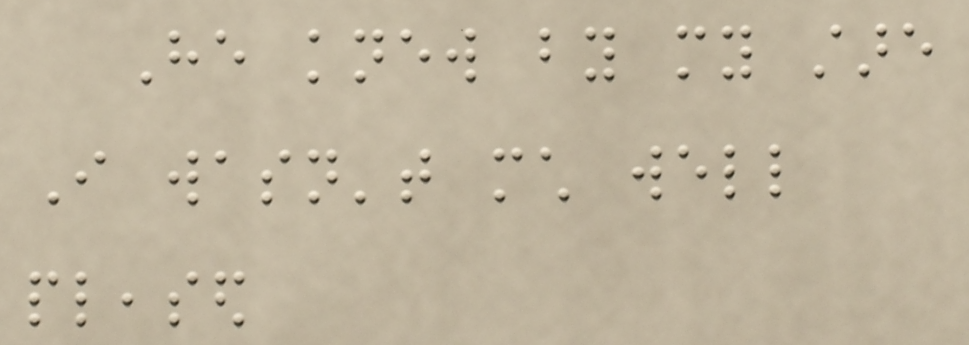He knew by my stare
I wasn't much well
pleased
